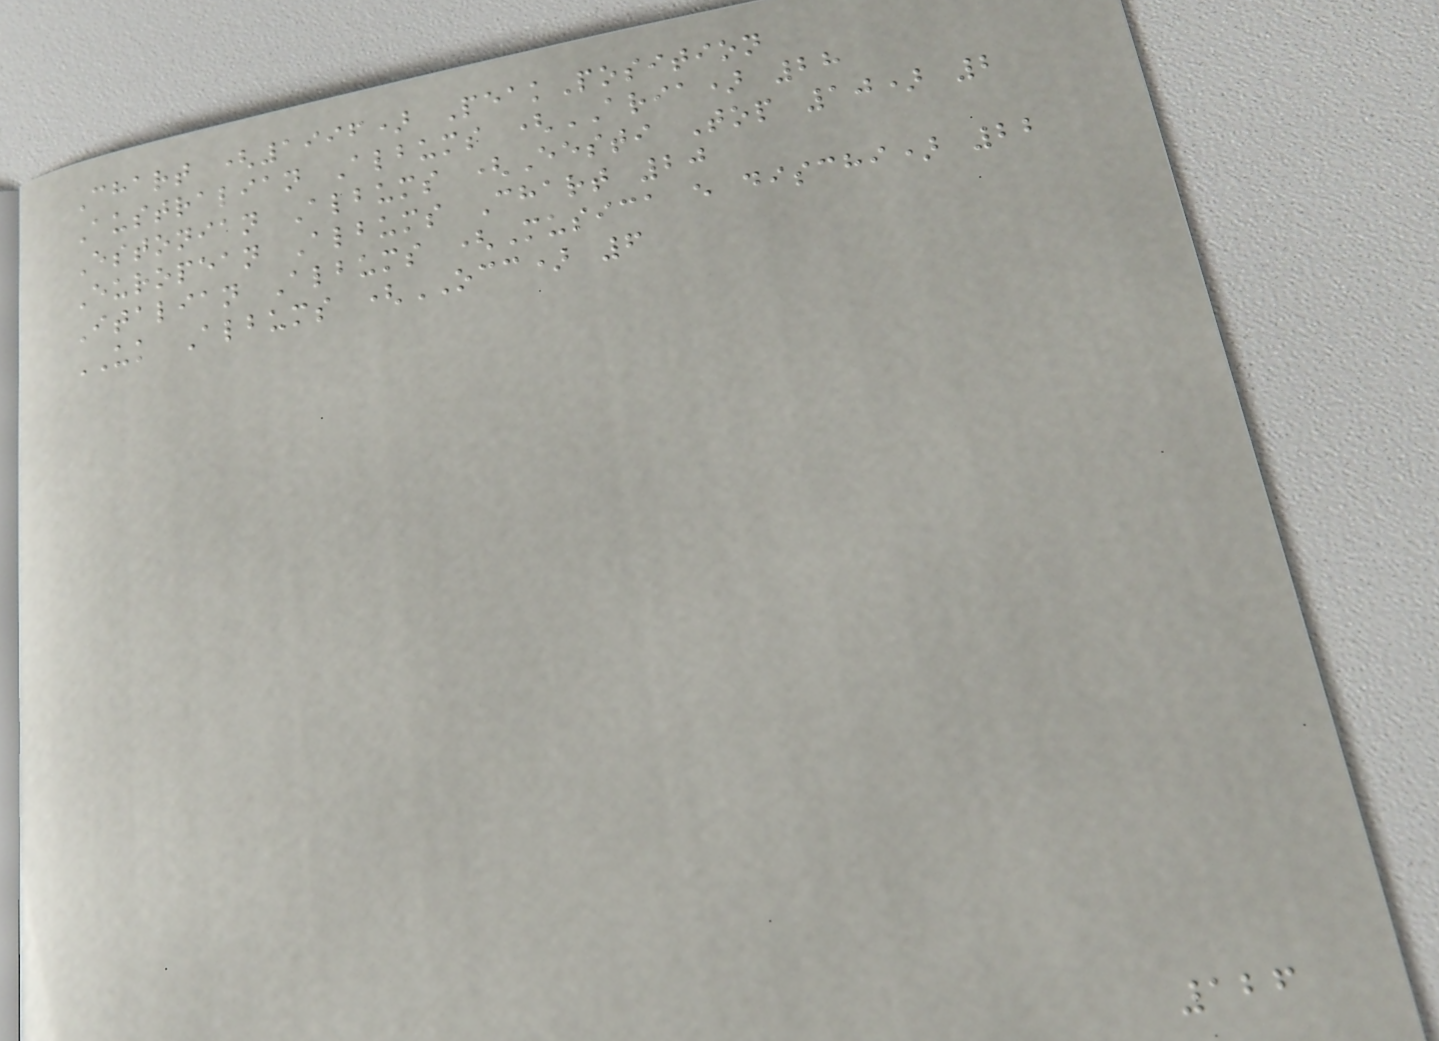Chart (1996) PeakPosition
Australian Albums (ARIA) 28
Estonian Albums (Eesti Top 10) 2
European Albums Chart 20
Italian Albums (Musica e dischi) 22
UK Albums (OCC) 6
126
